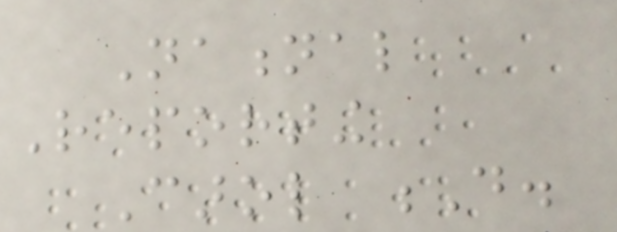National
Reporting
Carol D.
